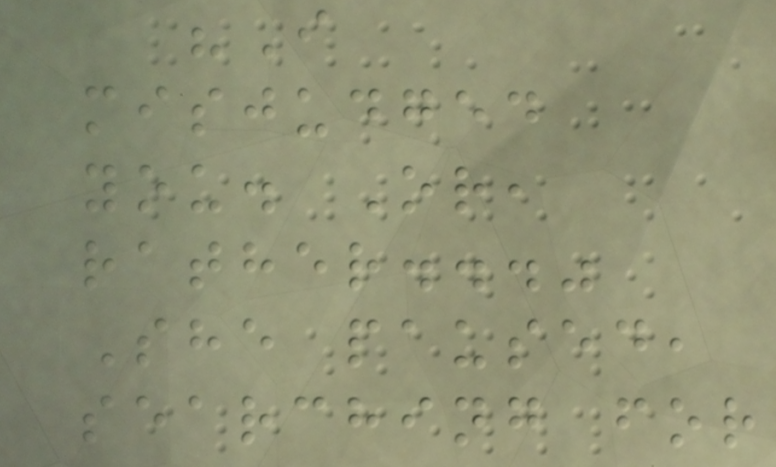"I
misjudged
you. Or,
rather..."
She paused,
searching for
